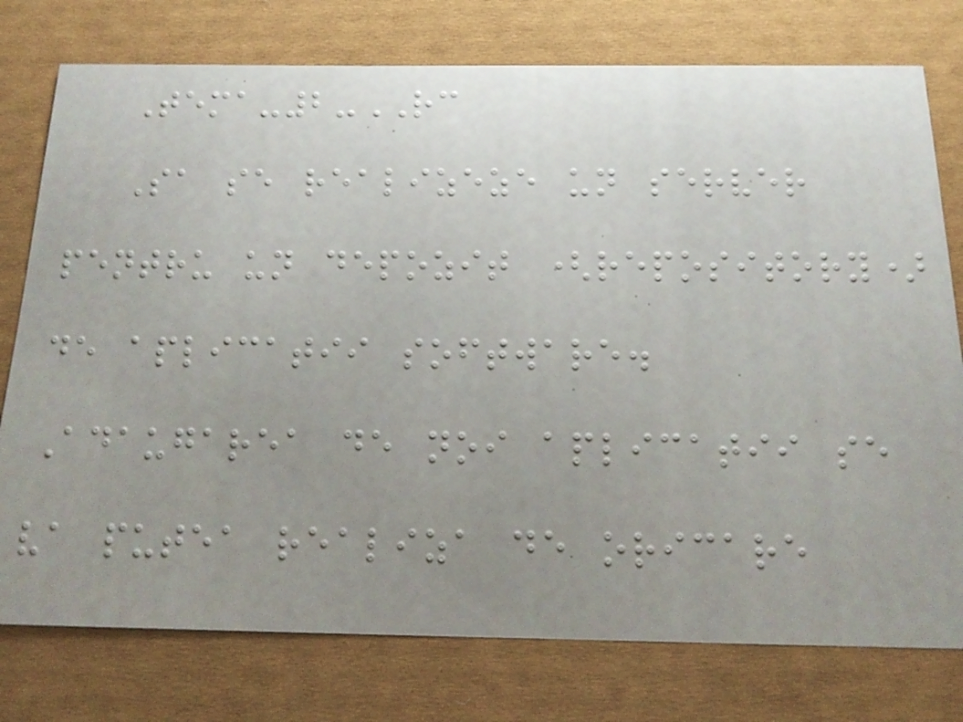Tema-2-RC
Sa se realizeze un server
pentru un depozit (repository)
de aplicatii software.
Adaugarea de noi aplicatii se
va putea realiza de oricare
